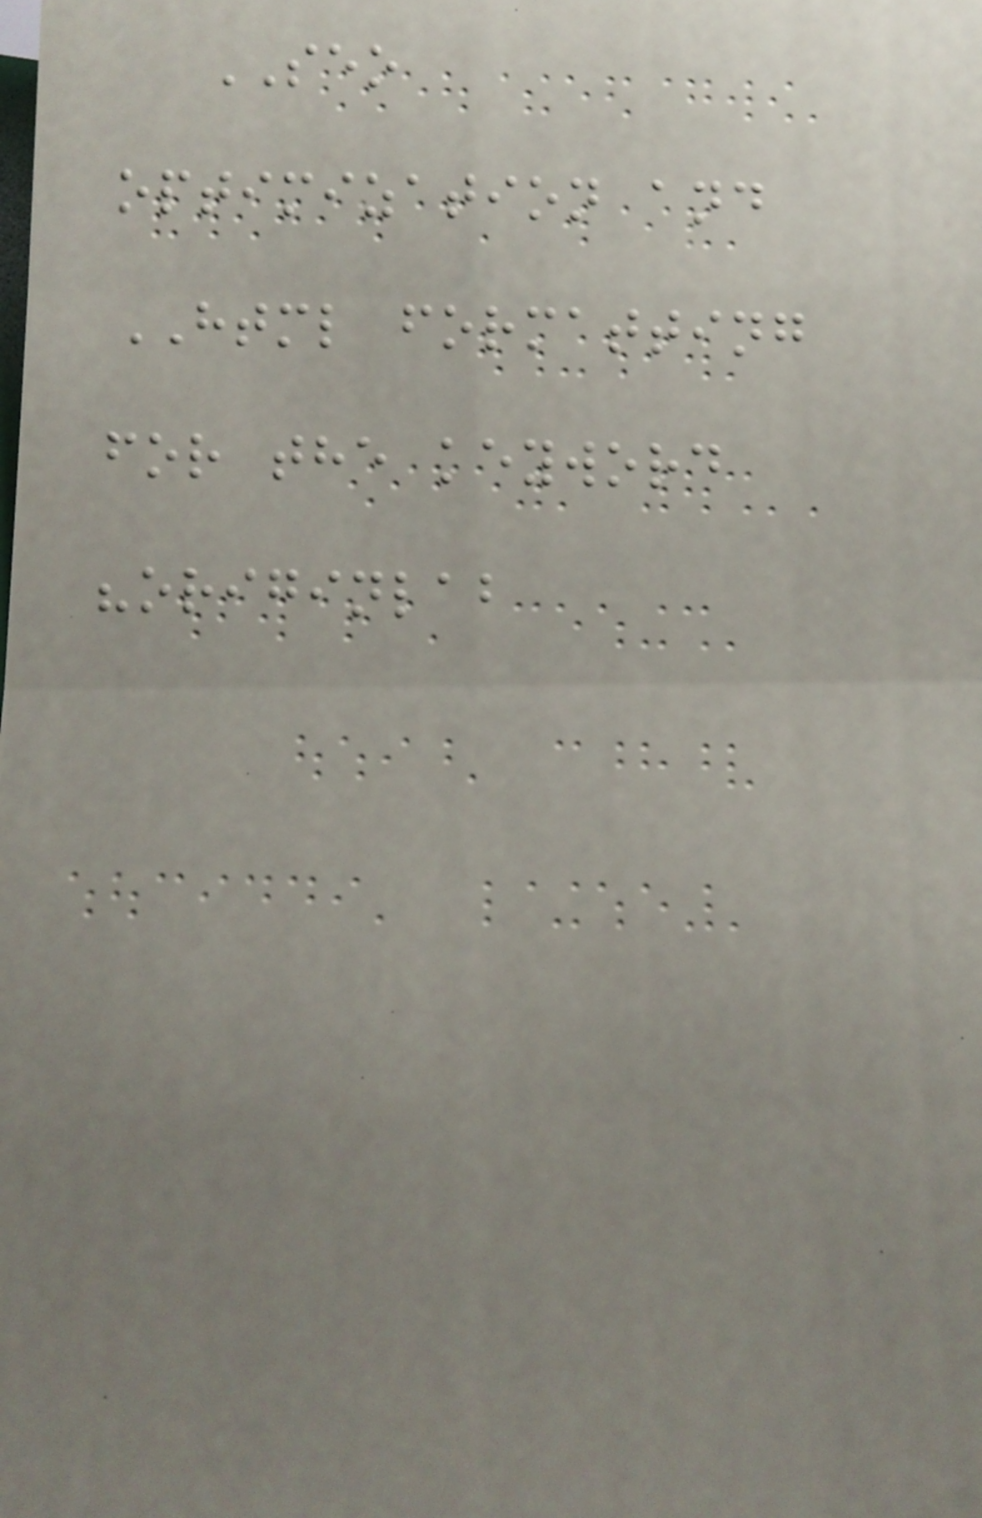SEO
optimization and
HTML formatting
for the keyword
"originlab
